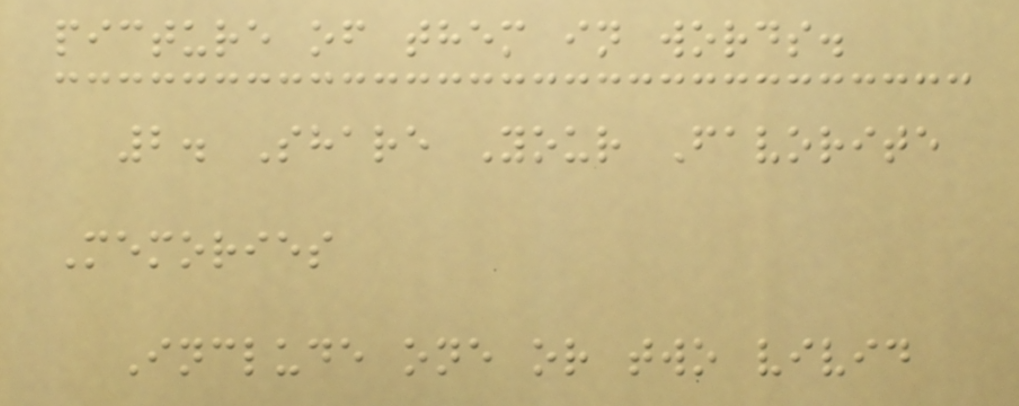picture of them in words.
2. Share Your Favorite
Memories
Include one or two vivid
